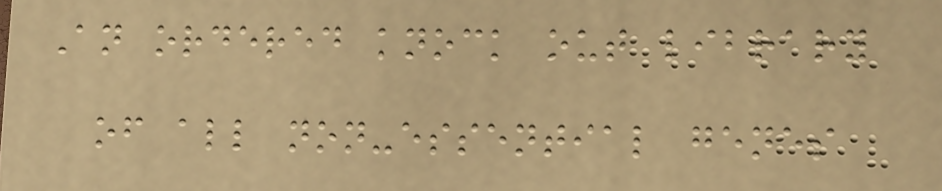An ordered knock out library
of all non-essential genes
